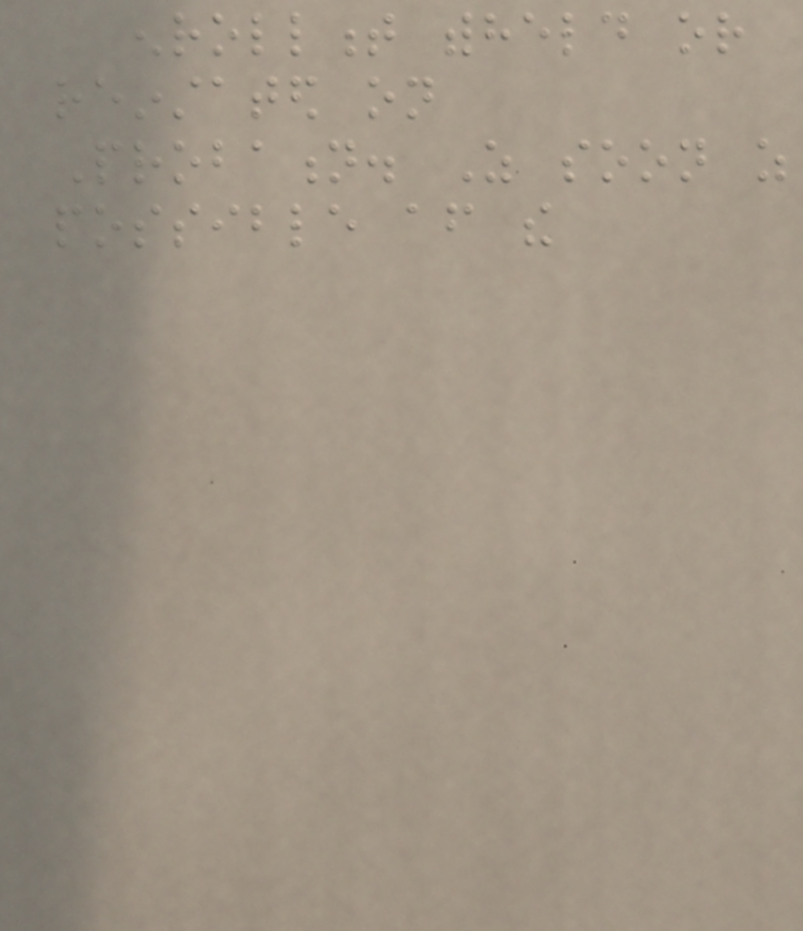enrollment withheld or
reinstated on
Probation. As soon as
possible after the
